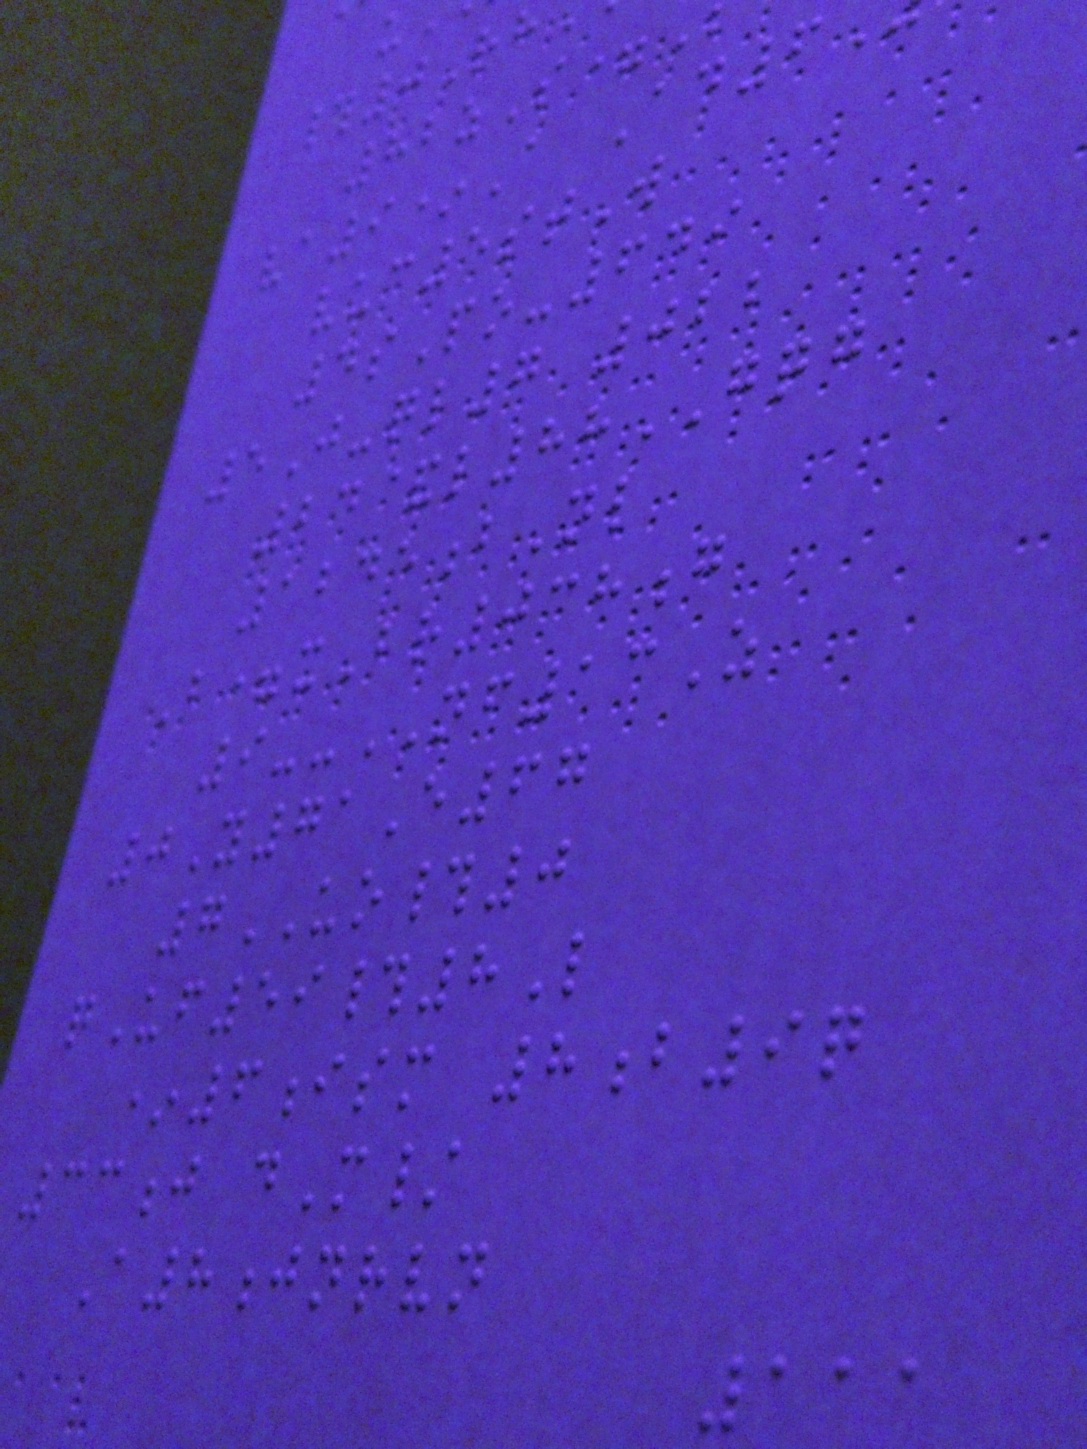#0Rh
82zS=
va9*A Ad6
vuc5stW
4sPo-649
5J-ql7 022
24&l88GQG
1245bNl
B=xBr038g
9--NF13Z
0Y71E67
7UO#0
qUf59#8L
*6ism 8b9q
33j dM/
A8jnrvn
111
